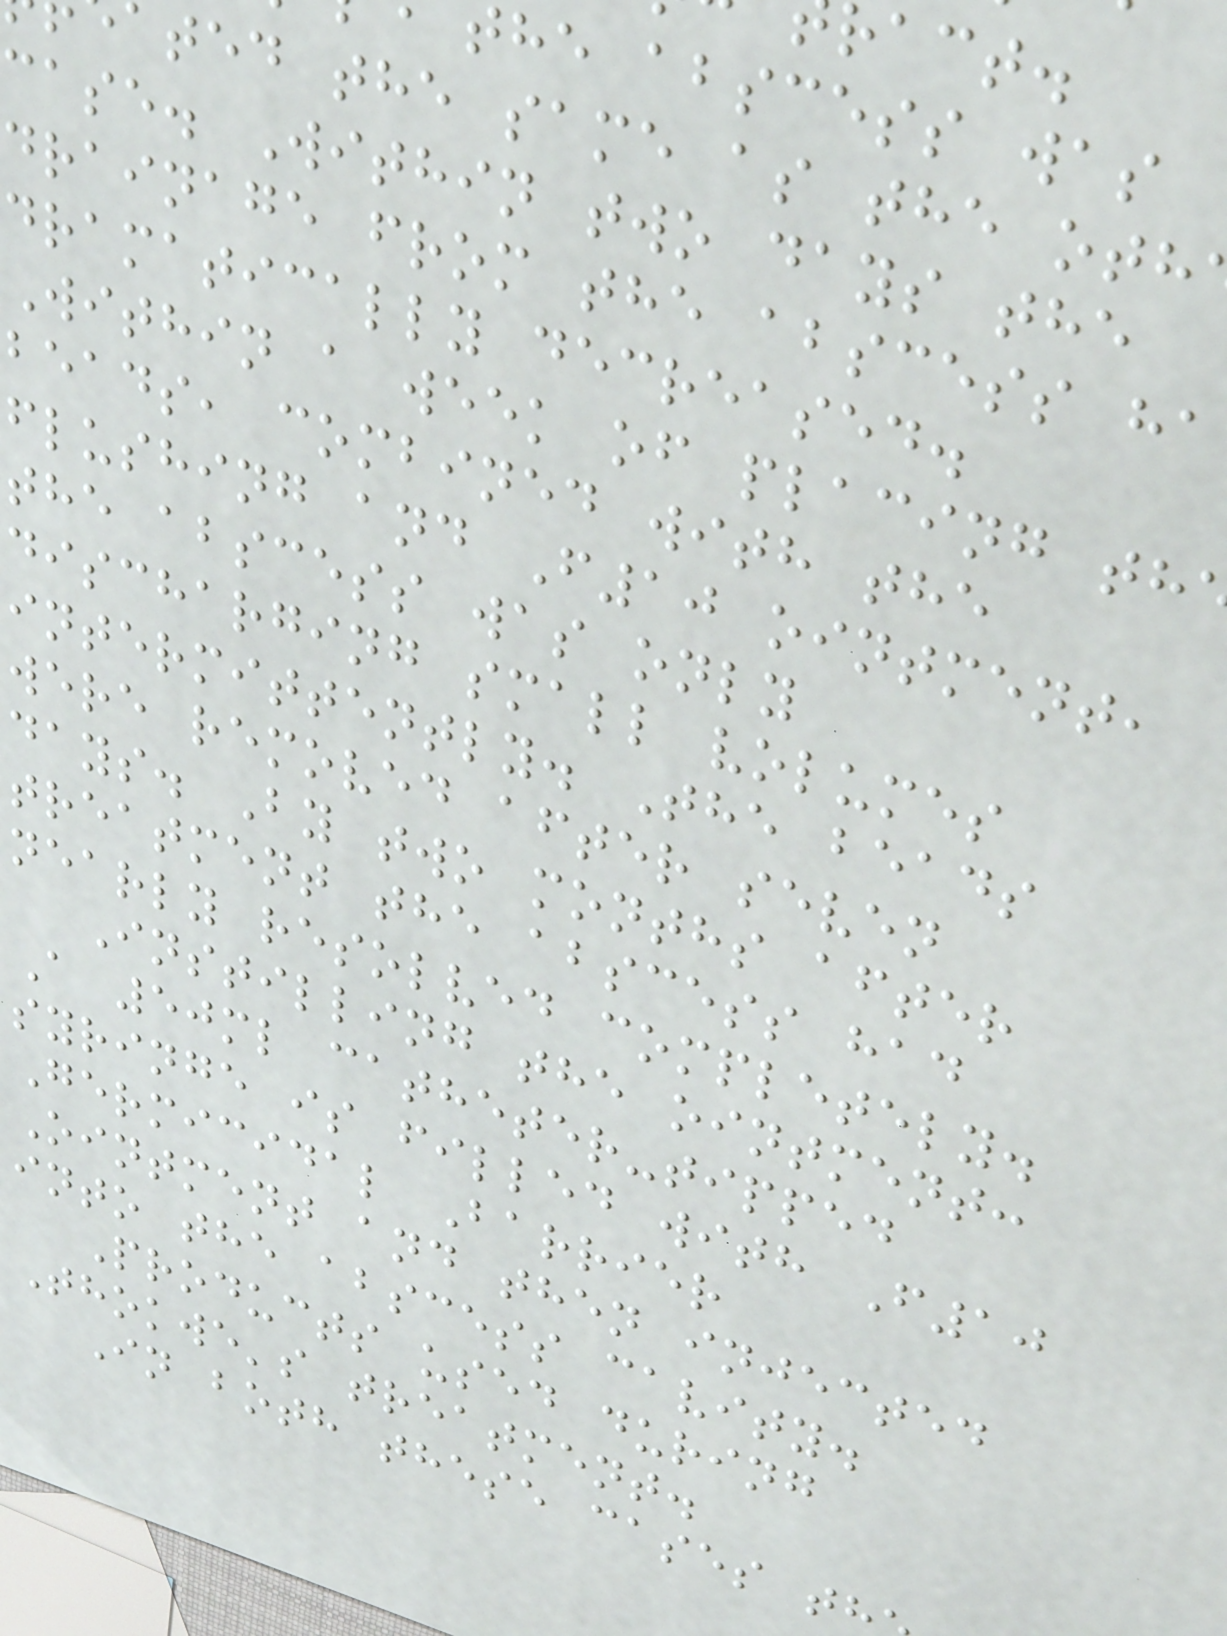the abscess was
ated the same as the oth
case. Within two days the
drainage from the abscess ha
dramatically decreased.
Within a week of placing th
beads, combined with the
flushing and F10 ointment,
the abscess was only
discharging small volumes
intermittently. The beads
were removed after seven
days. By two months after
treatment the abscess had
nearly resolved completely.
Instilling the ointment:
A 50ml catheter-tipped
syringe is filled with F10
Germicidal Barrier
Ointment and then injected
into the abscess cavity.
Products used during
Thokwe's treatment.
In both these cases t
